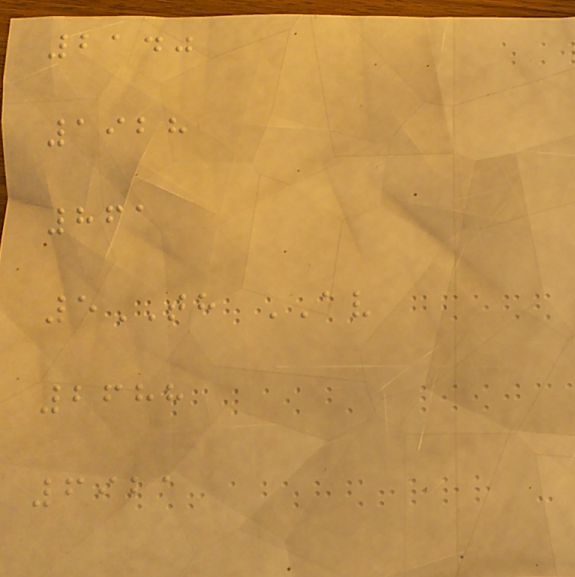2140
1928
861
5TH AV
2688
6921
